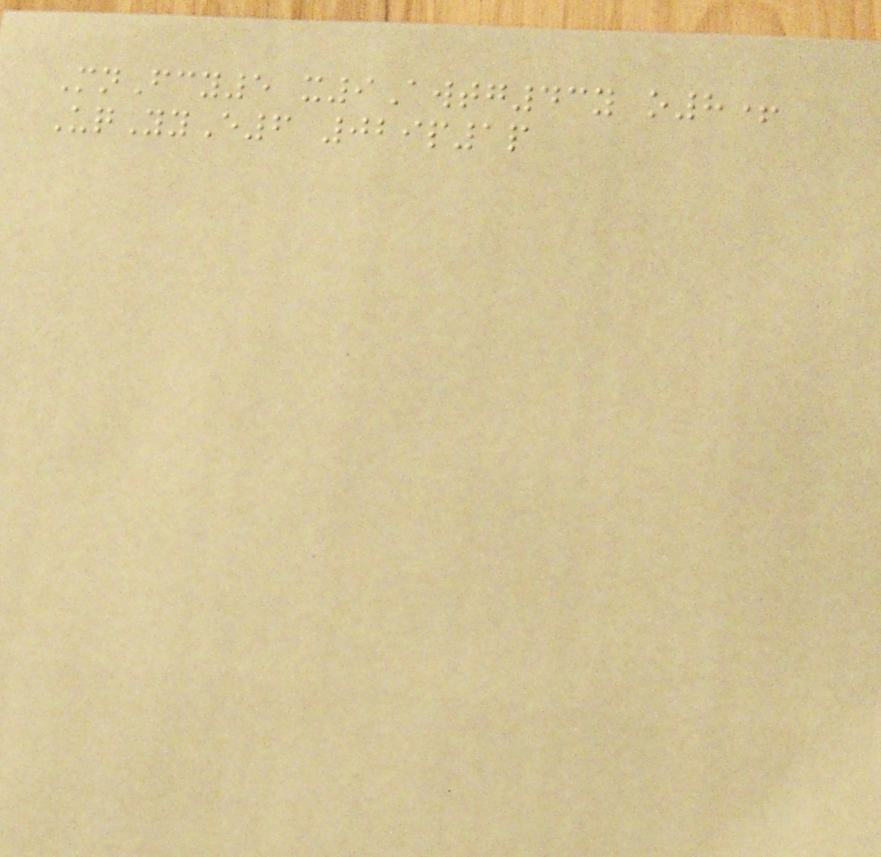MnFcy5 x9Awtg43y o8+
UqYyE6 029p1p
